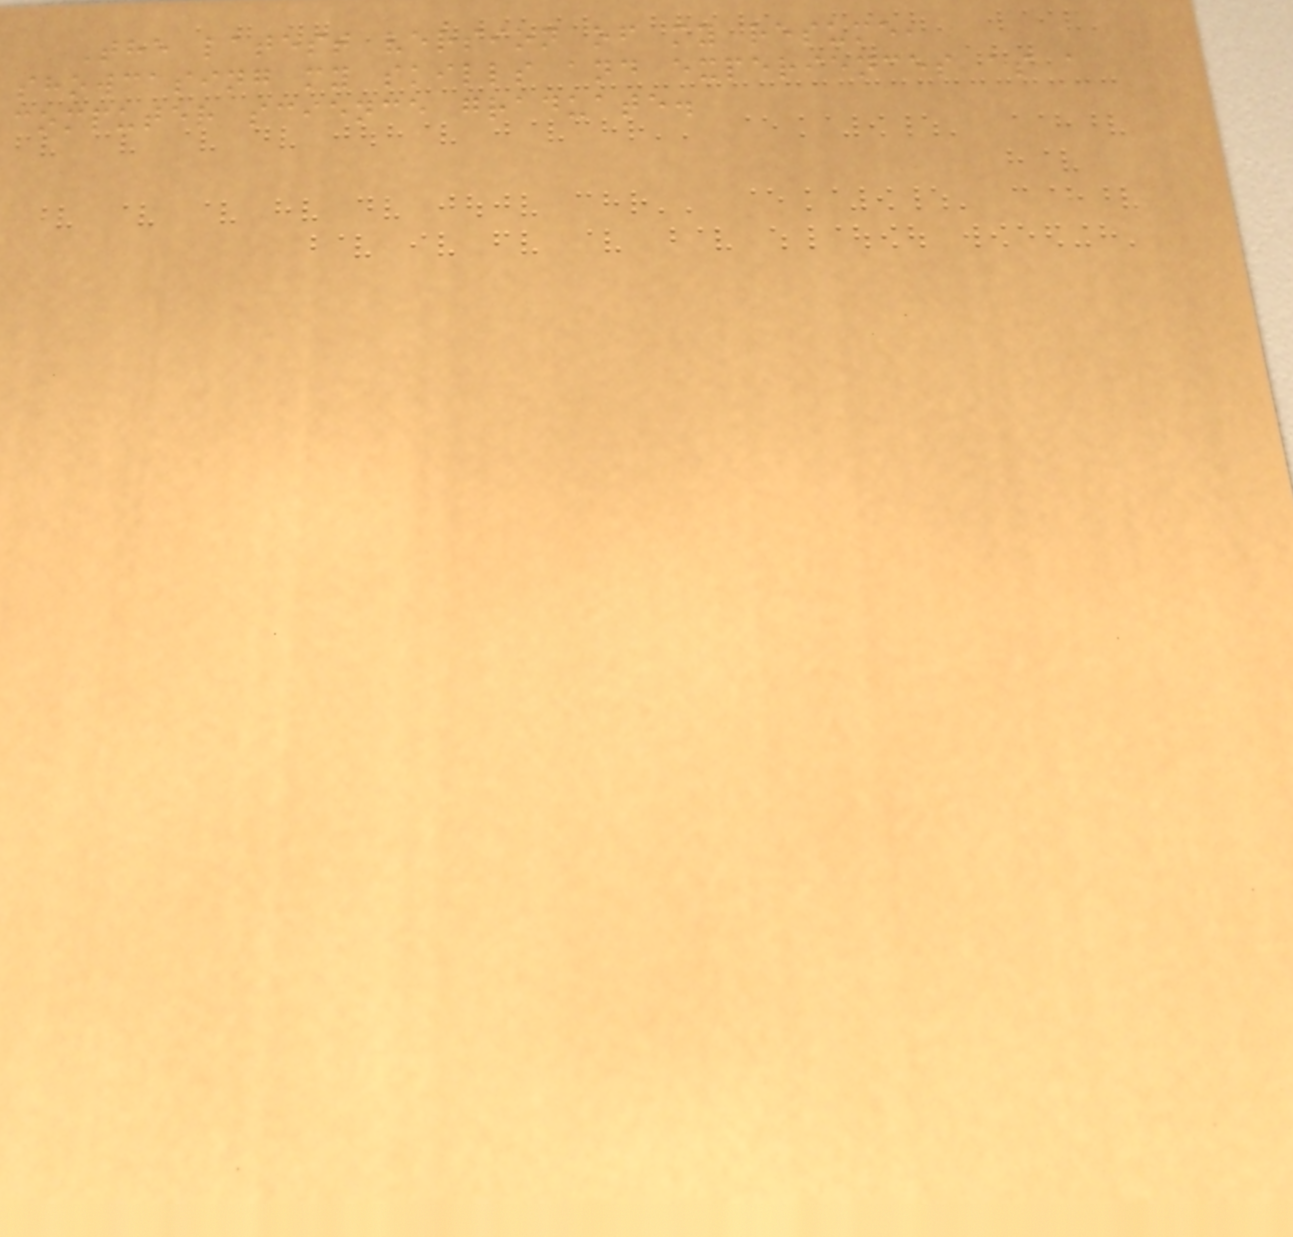The latest version of my resume,
showcasing my skills and experiences as a
computer science graduate.
